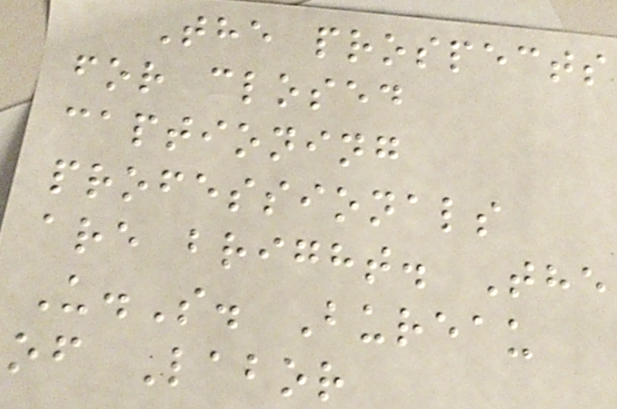The prospects
for closed
captioning
professionals
are bright. The
U.S. Bureau
of Labor
